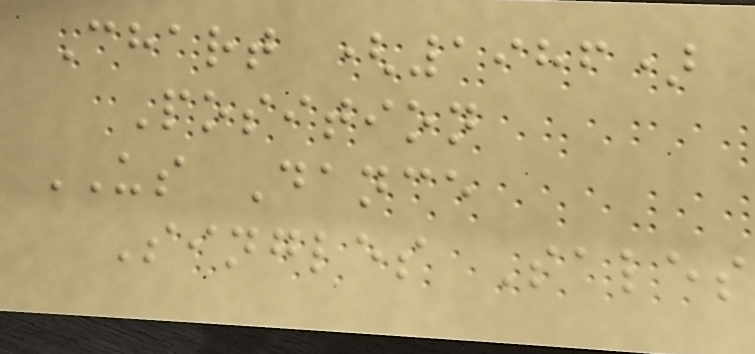Chart (1986)
Position
US Dance
Singles Sales
